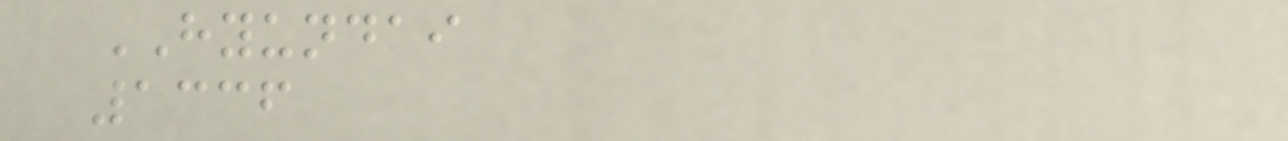HYUNDAI
1336
